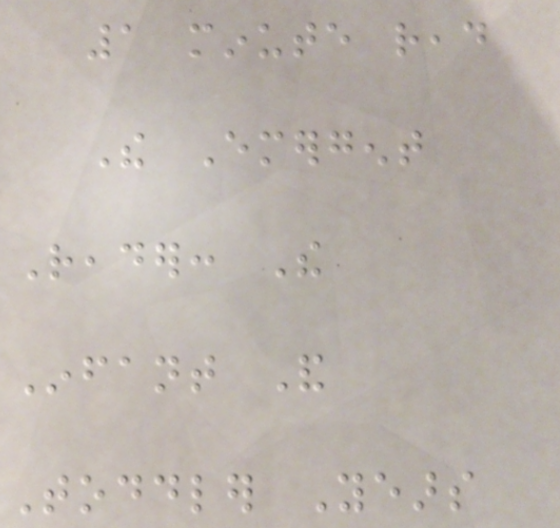1 minute read
The Emergent
Reader: The
Infant And
Toddler Years
